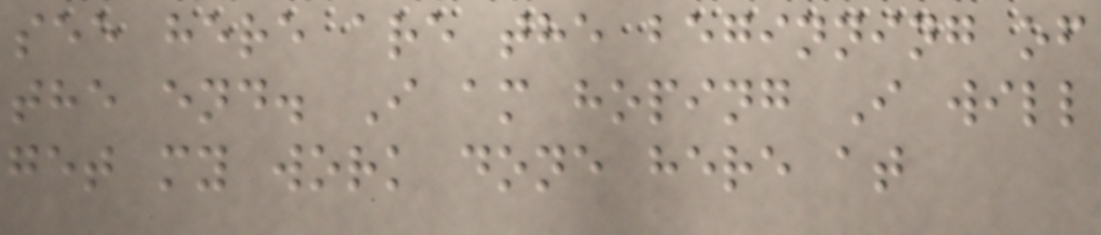see here are the beginning of
the end. I am hoping I will
get my work done here at
